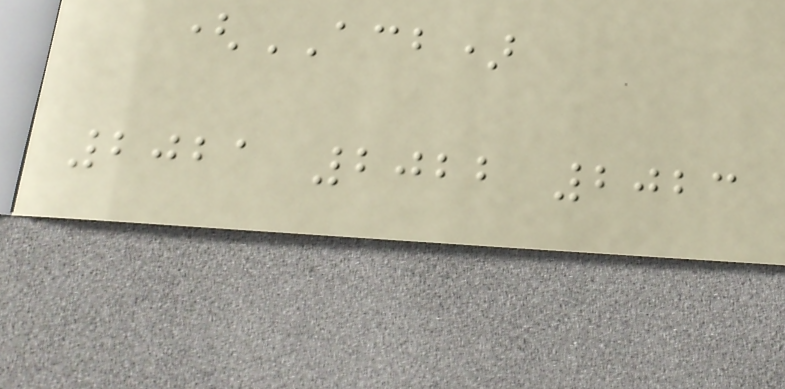(ACB)
2021 2022 2023
